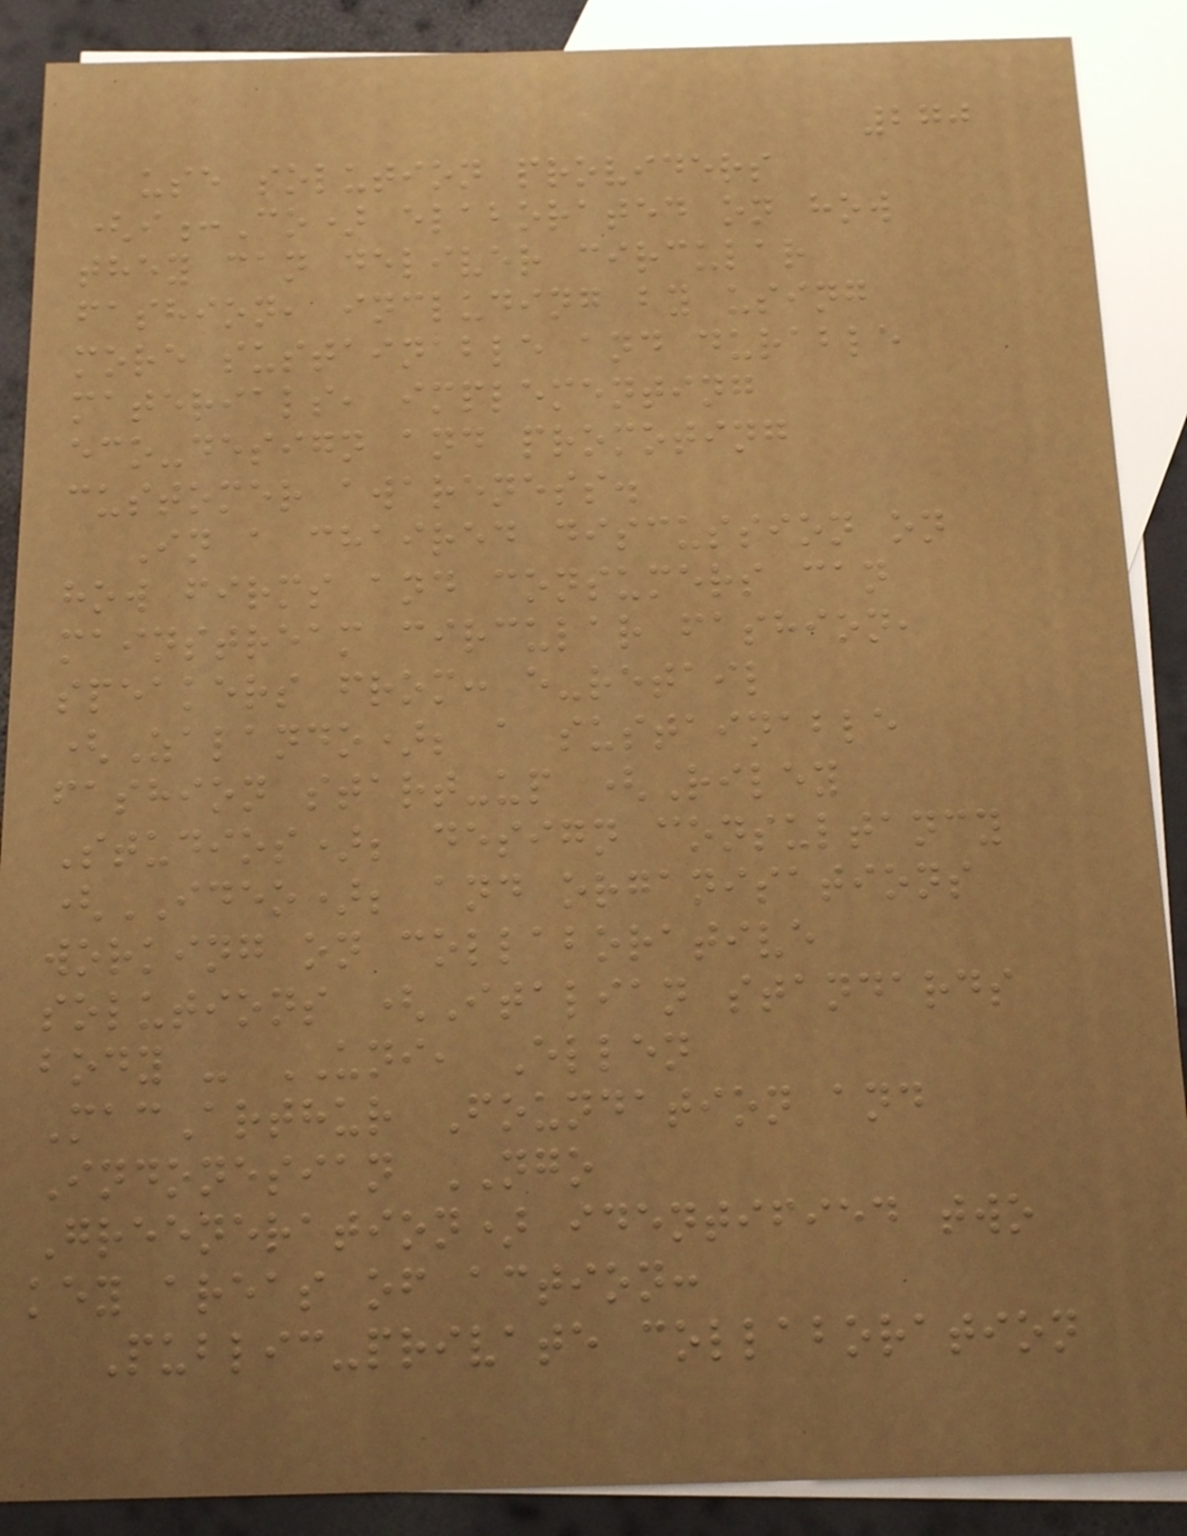270
use solution providers
(i:Co) elaborated on how
they can deliver circular
fashion, including by using
more sustainable and durable
materials, implementing
eco-design and promoting
customer awareness.
In a chaired discussion on
how firms and consumers can
mainstream circular fashion,
speakers from: e-retail
(Zalando); a sustainable
fashion start-up (Riley
Studios); design consultancy
(IDEO); and organisations
working on collaborative
solutions (Italian standards
body - UNI, Ellen
MacArthur Foundation and
Indonesian NGO
Greeneration) identified two
key areas of action:
Public-private collaboration
